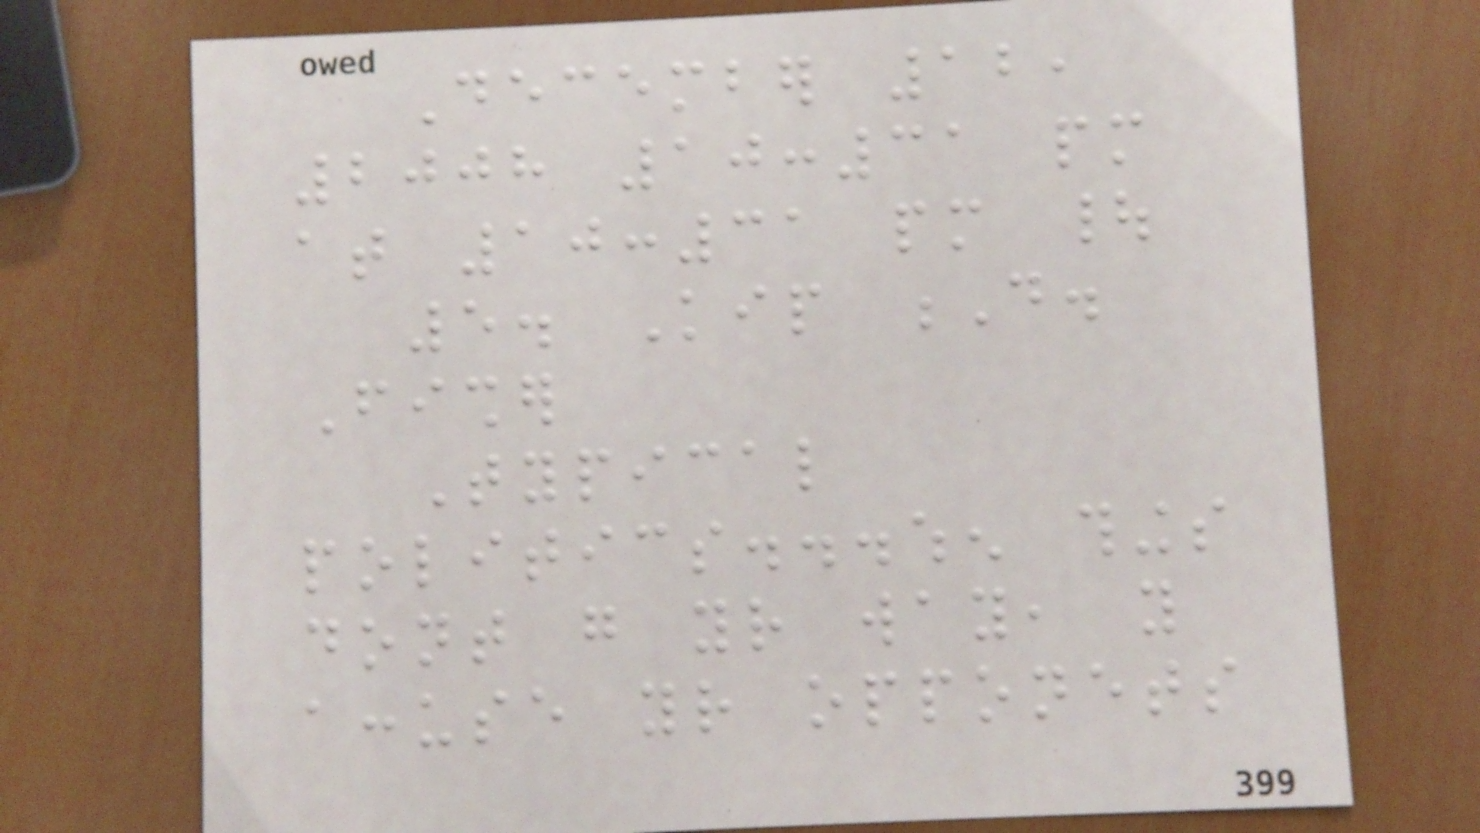December 12,
2008 10:31 pm
at 10:31 pm |
5. Kip D.
Fisher
Typical
politics...when things
dont go your way, you
accuse your opponets
